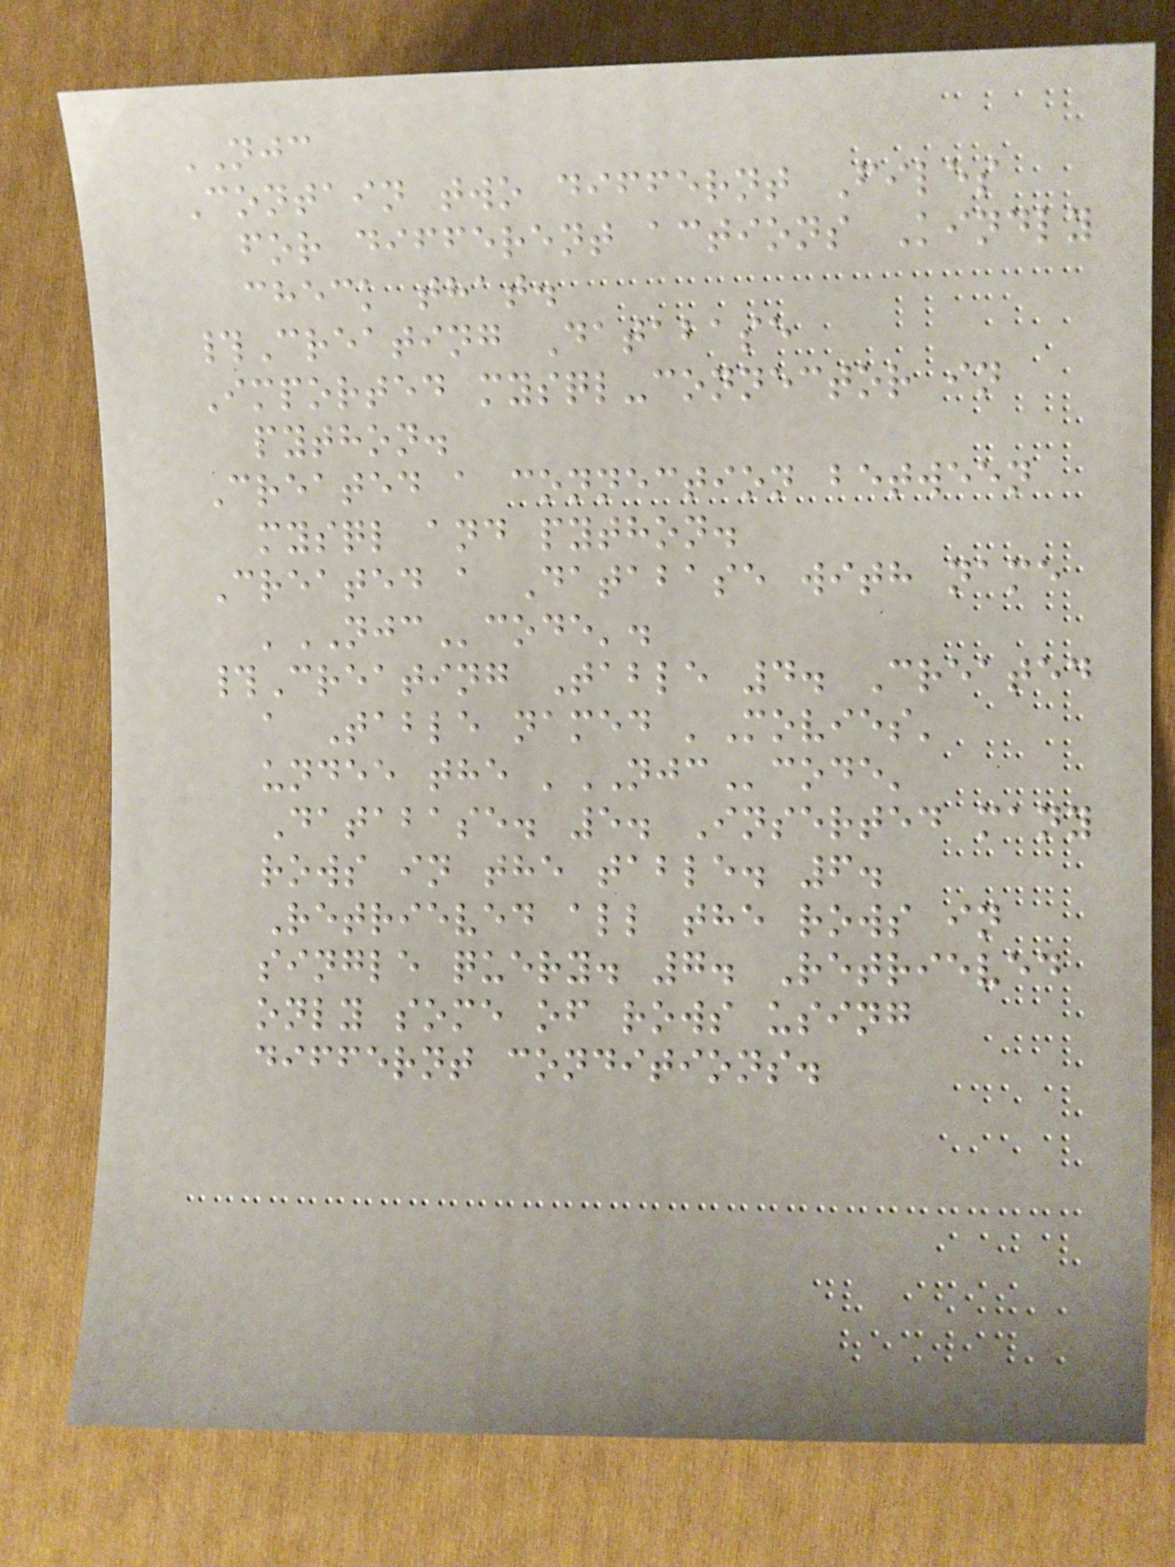NJC
Contain two differnt Files
for different actions Kindly
check that.
#Creating Database
Imported mysql-connector in
python.
Created a connection between
mysql and python.
Created a Database with name
'NJCcode'.
#Creating Table 4. Created
a Table named 'Movies'
undee the 'NJCcode'
Database. 5. Inserted many
rows in the table. 6.
Retrieved all the rows in
single query. 7. Retrieved
only some of rows using
differnt conditions.
